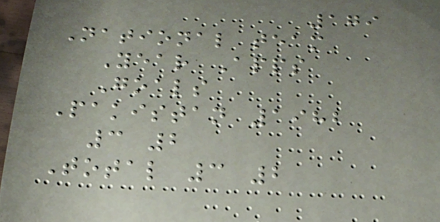179
National team
Year Apps
Goals
Pakistan 1982
3 2
Total 3 2
